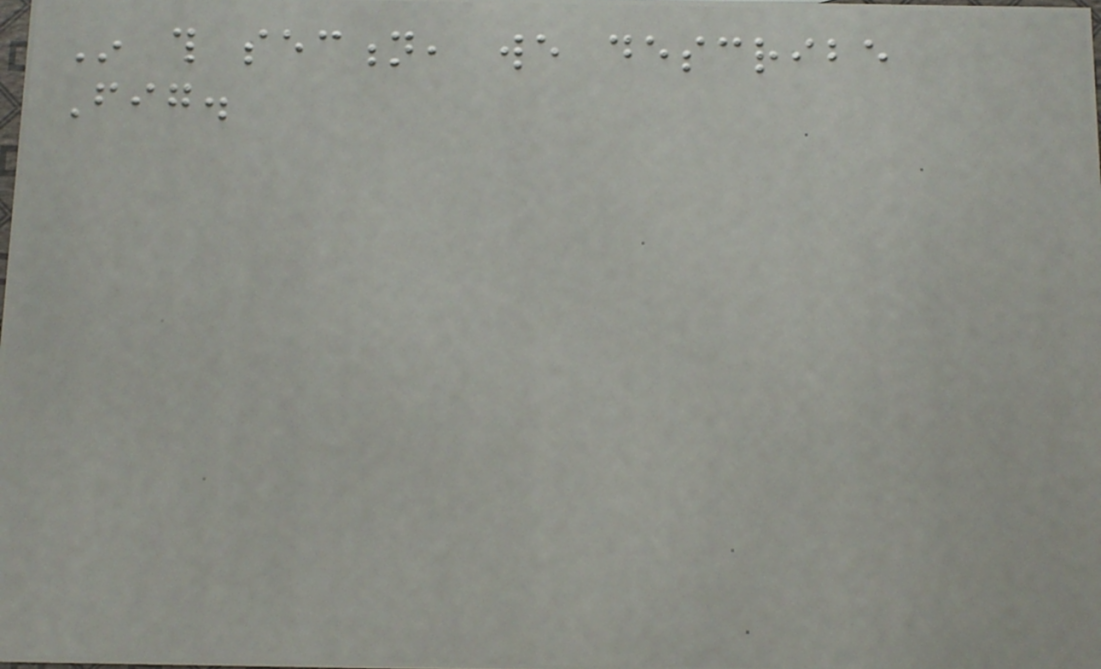In this section, we describe
Fig.
